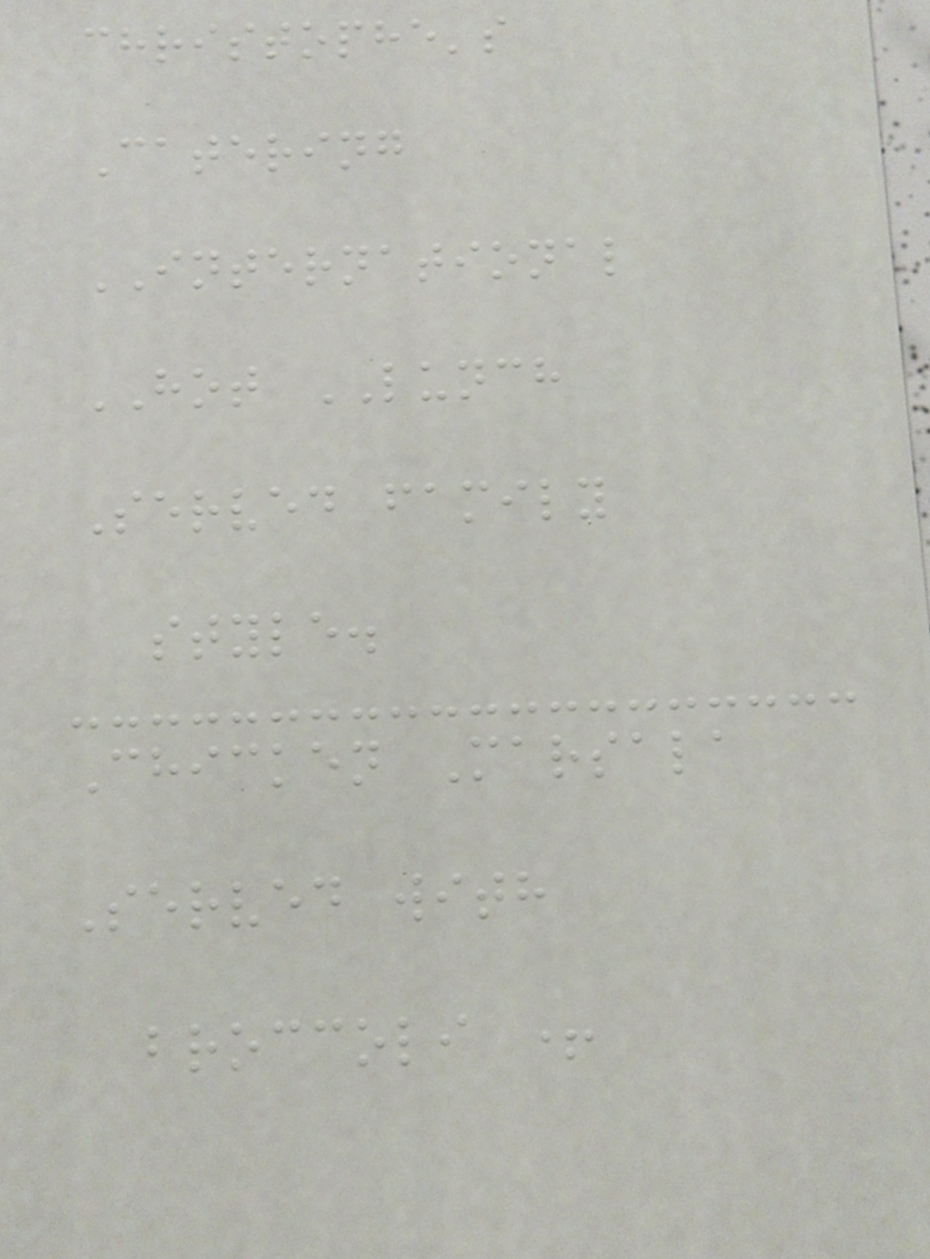christophe's
Catering
INTERNATIONAL
HOT LUNCH
Served family
style.
Chicken Marsala
Served with
broccoli +
